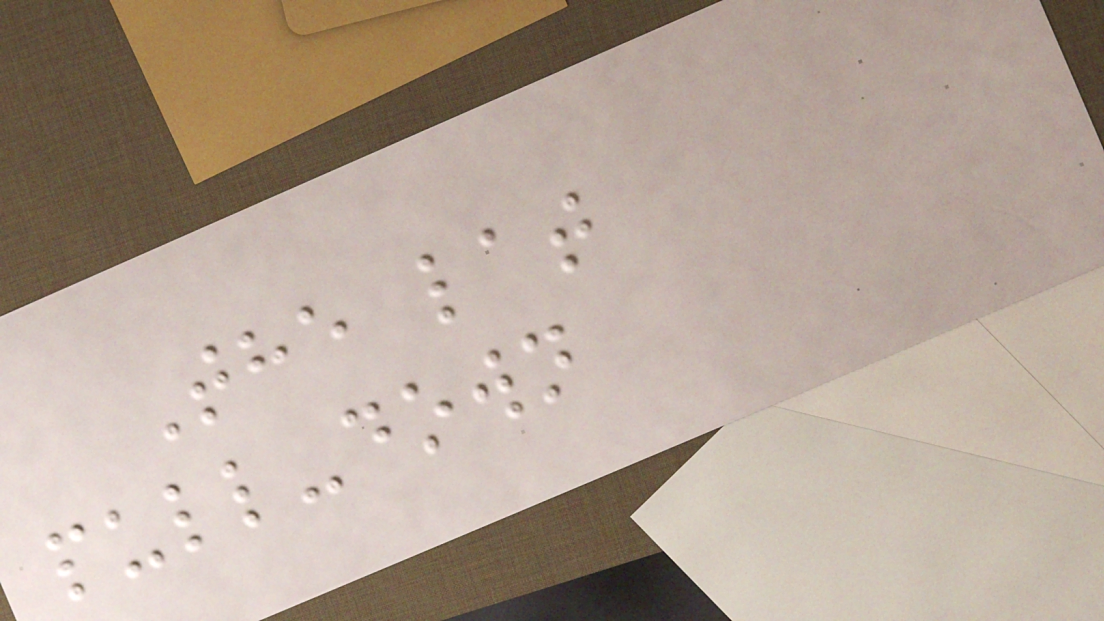The lat
pull-down
